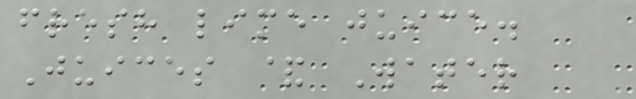fresh lime juice.
Juices & Water
